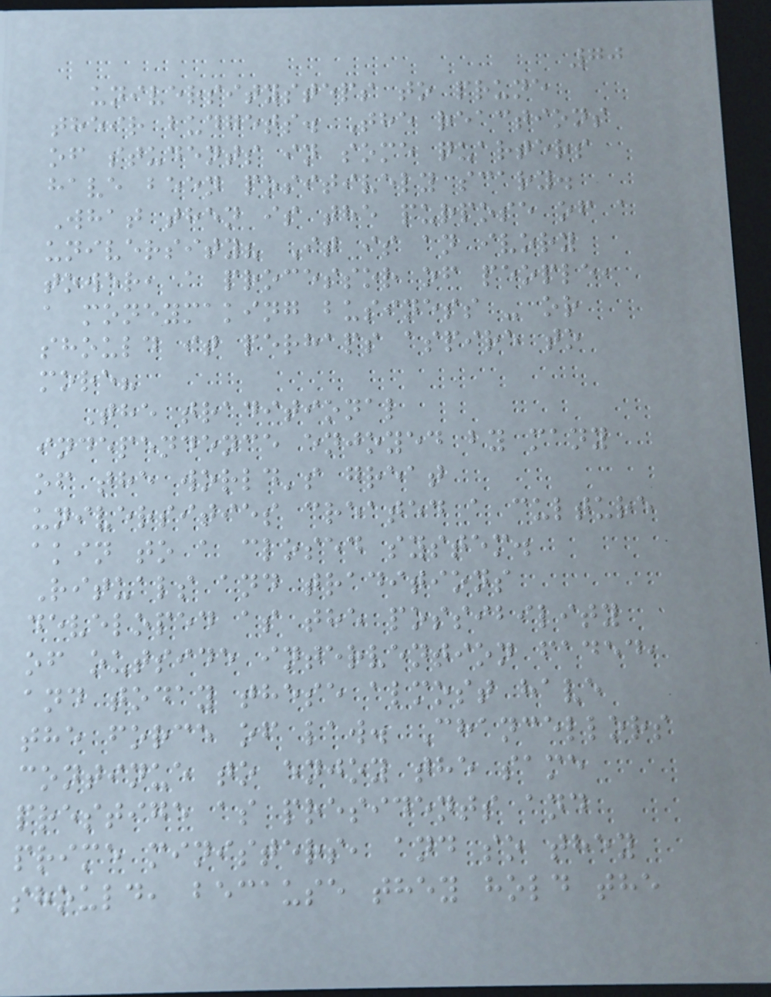70
universitysteps to prune
their budgets. The reactions
of students in some quarters
have been positively scary.
What then is the purpose of a
university? It is an ivory
tower, a processor of people,
a moneymaking business - or
should it perhaps aspire to
more?
The traditional
independence enjoyed by many
of the world's great
universities created a culture
akin to a closed system.
Rituals and traditions
developed as the possibility
of outside intervention faded,
and today these almost have
the force of law. Chancellors
continue to enjoy the same
prestige as presidents and
prime ministers, and so they
should, because they hold the
